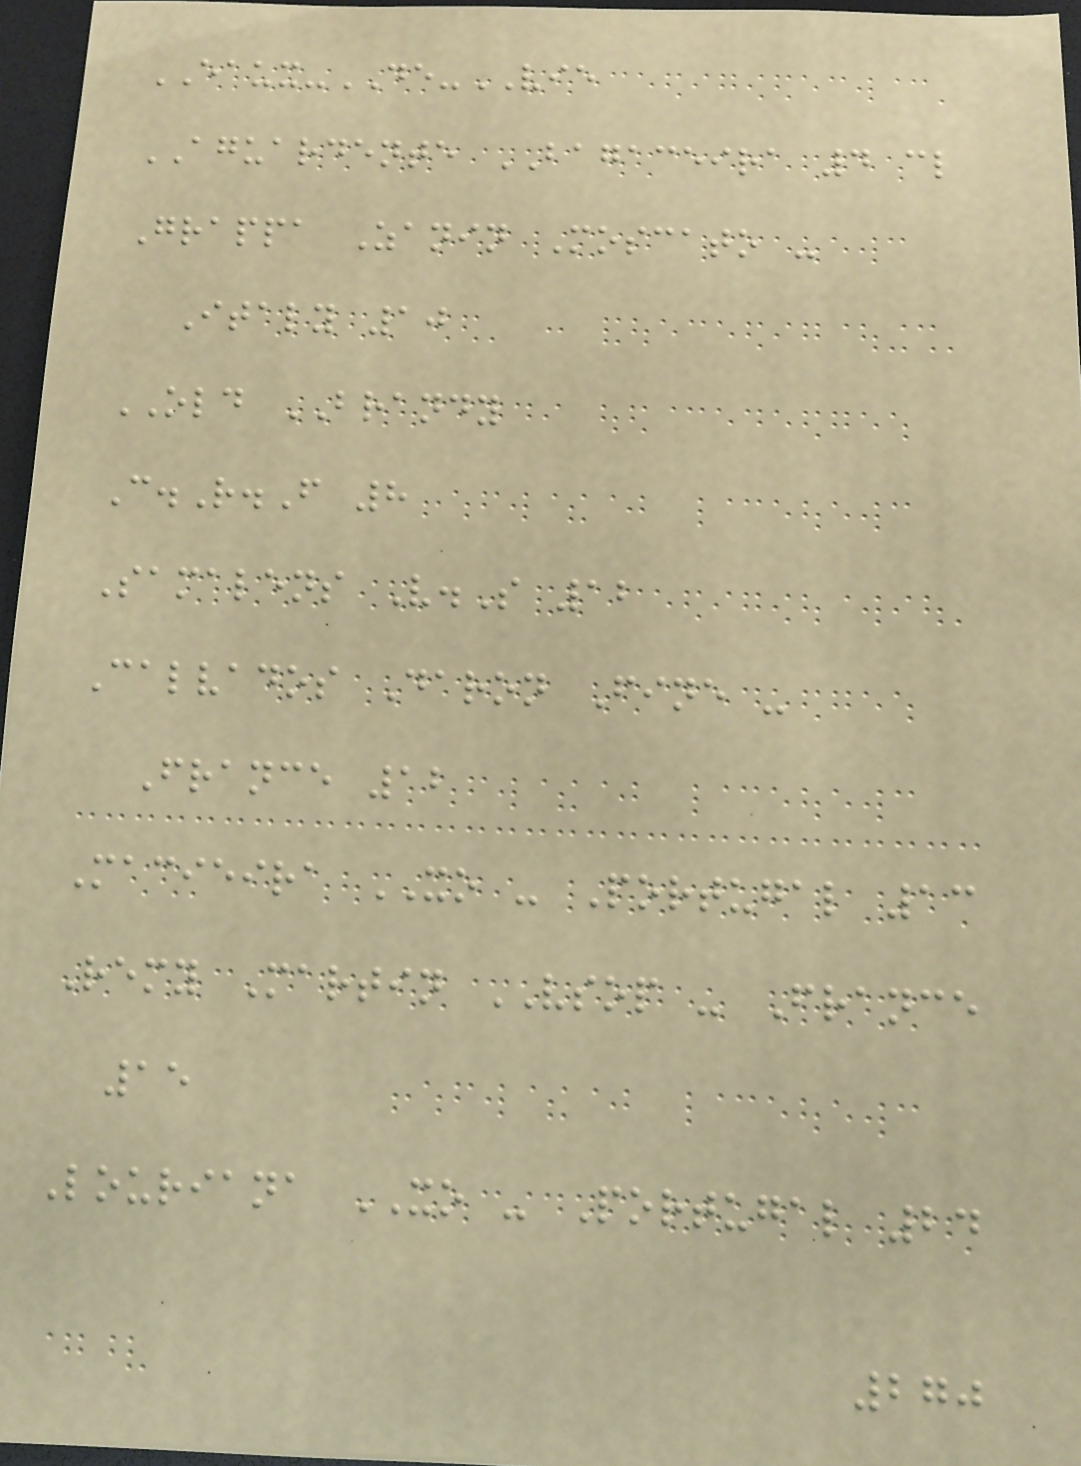EAUX-DE-VIE
AGUARDENTE BAGACEIRA 4 cl
Grappa Zanin Moscato -
Italy 10
OLD BRANDY
C.R.F 8
Samalens V.S 12
Calvados Daron Fine -
France 12
Macieira XO - Portugal 13
Remy Martin VSOP - France
15
Louriana XO - Portugal 24
270
